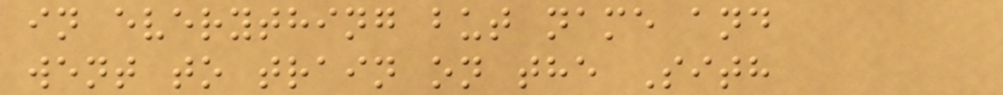in everything but name and
went to train on the Sith
